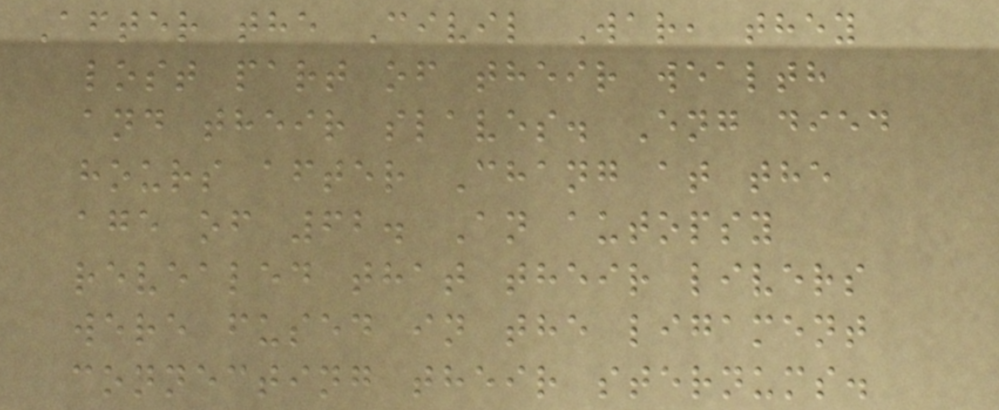After the Civil War, they
lost part of their wealth
and their slaves. Eng died
hours after Chang at the
age of 62. An autopsy
revealed that their livers
were fused in the ligament
connecting their sternums.
